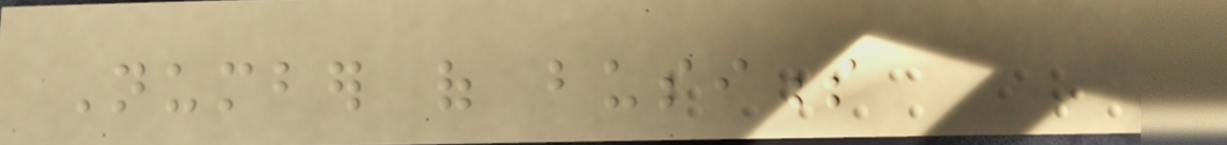Number of business
